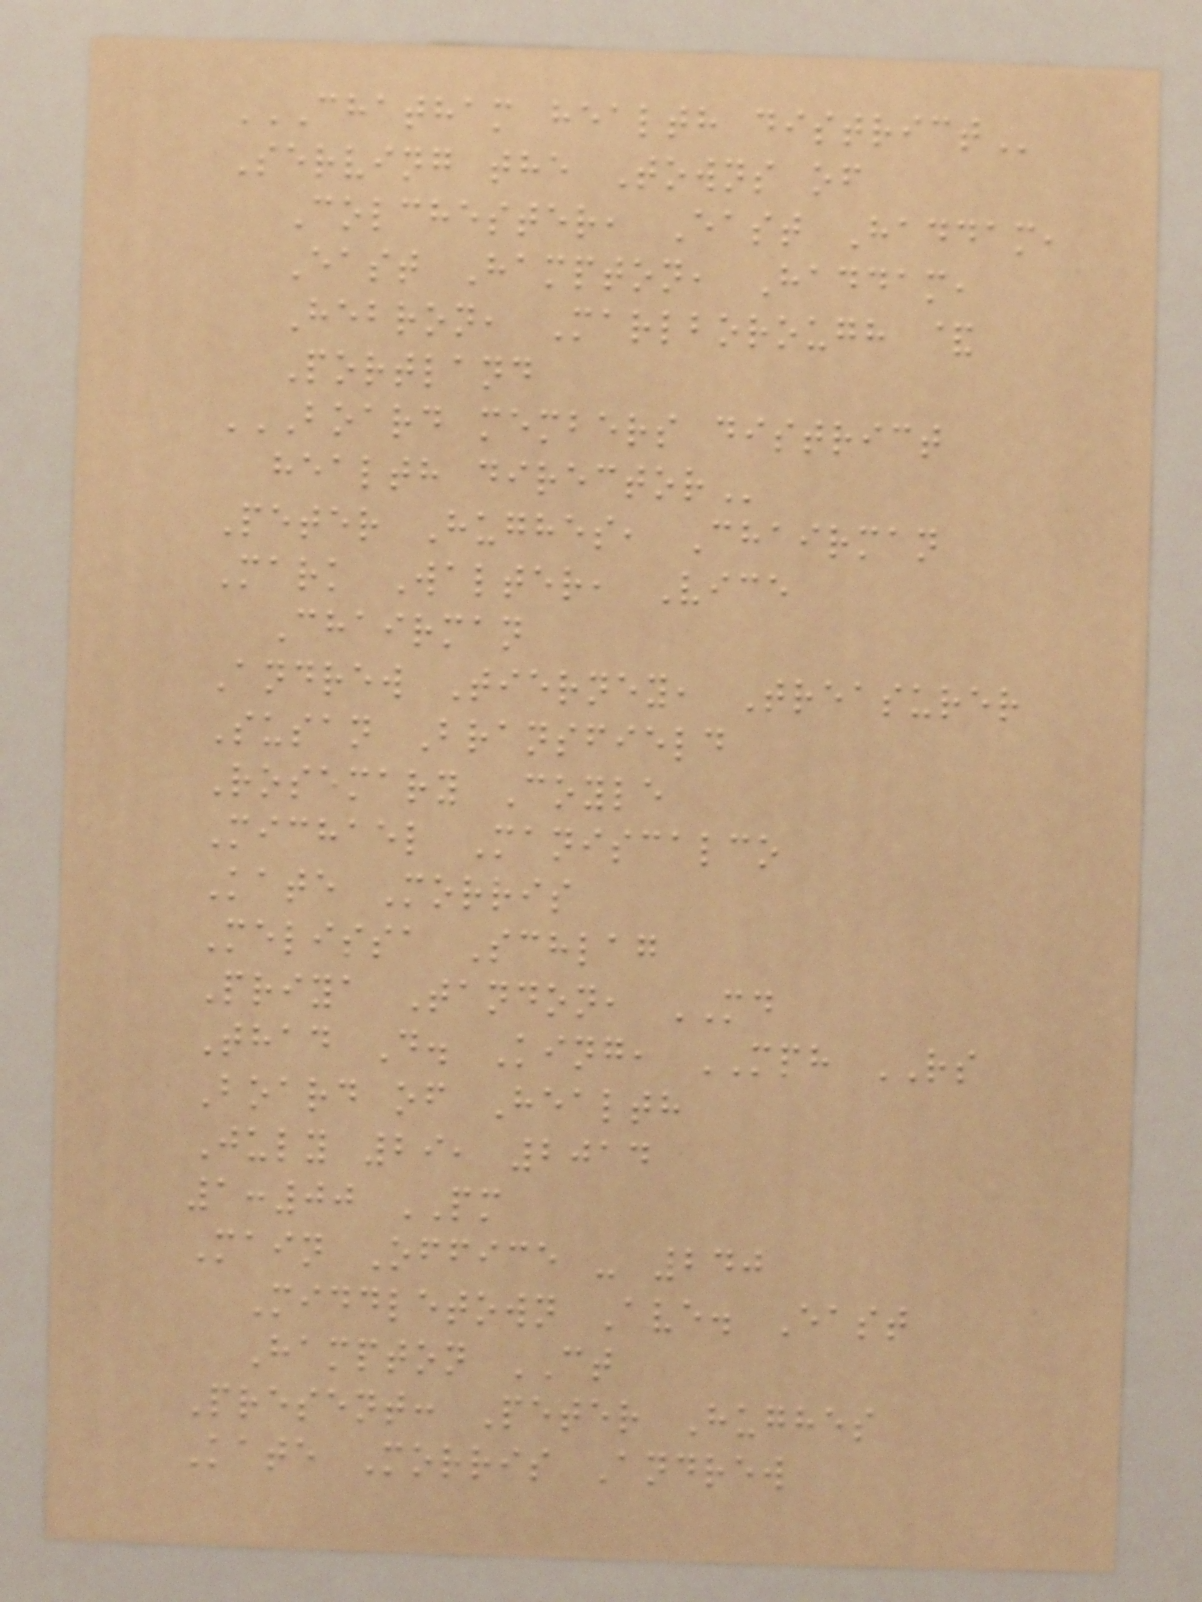CHATHAM HEALTH DISTRICT
Serving the Towns of
Colchester, East Haddam,
East Hampton, Haddam,
Hebron, Marlborough &
Portland
BOARD MEMBERS DISTRICT
HEALTH DIRECTOR
Peter Hughes, Chairman
Mark Walter, Vice
Chairman
Andrew Tierney, Treasurer
Susan Bransfield
Rosemary Coyle
Michael Maniscalco
Kate Morris
Melissa Schlag
Priya Tandon, MD
Thad D. King, MPH RS
Board of Health
July 29, 2014
1:00 PM
Main Office - 240
Middletown Ave. East
Hampton CT
Present: Peter Hughes
Kate Morris Andrew
